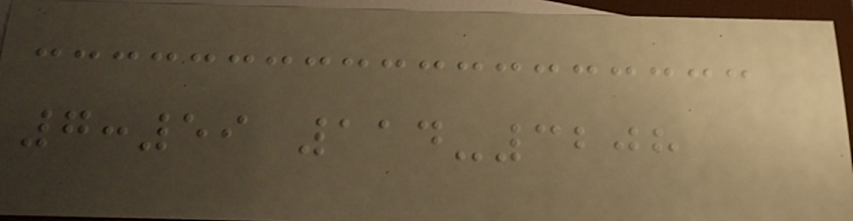7:59 114-3208
